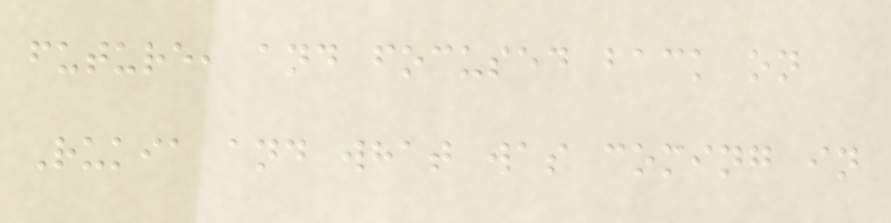future, and focused back on
Rukia and what was coming in
